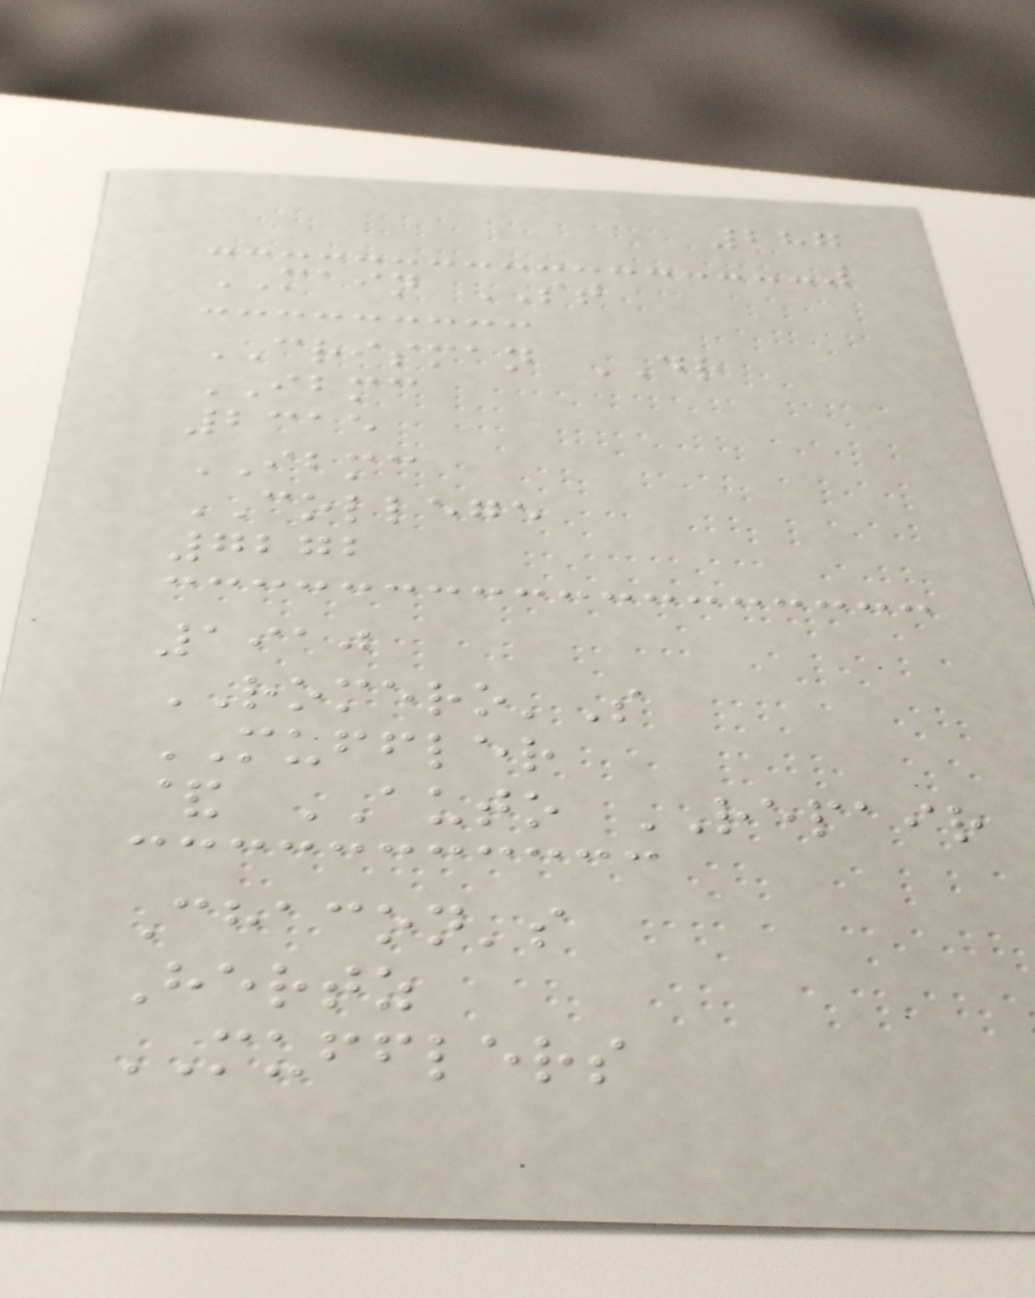287
MAIN ST
CRISMAN DR
IBMC
2315
IBMC
COLLEGE
7272
1910
ROMERO'S
MUFFLER
& AUTO REPAIR
Chacon's
Hertz
MUFFLERS
